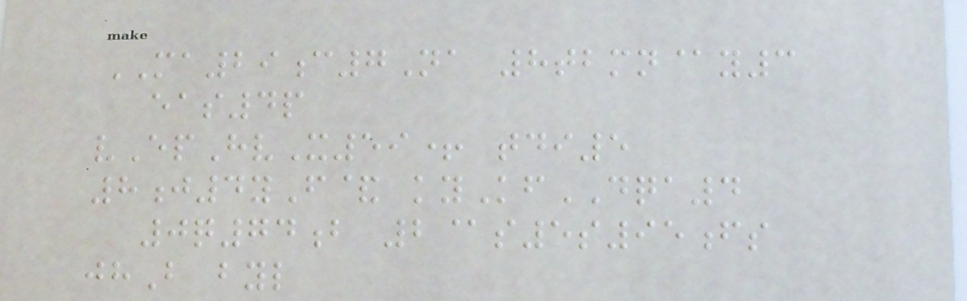MA29c7Na 8tbmn@y3
eas4p
vEpHvX59+ tdi5
8j4yF& kyKfDQA4
0q74b 2@s5s95fs
jhB byl
